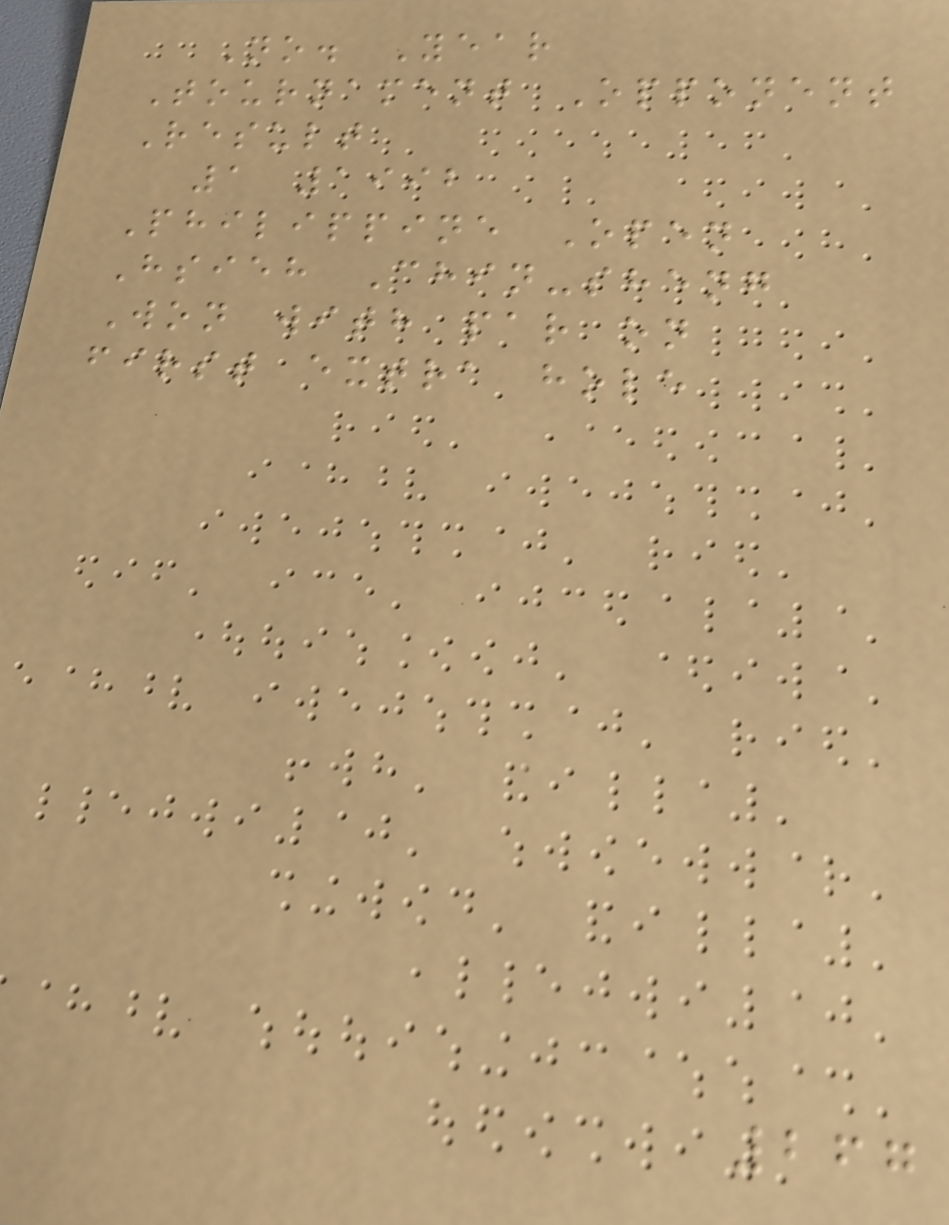No. Year
Tournament Opponent
Result
1 1992
Philippine Open
Hsieh Chin-sheng
Won with par on
first extra hole
267
